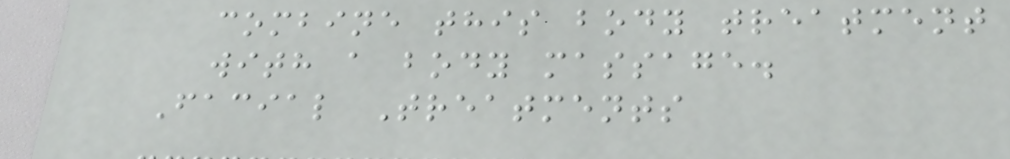combine this body treatment
with a body massage.
Facial Treatments
